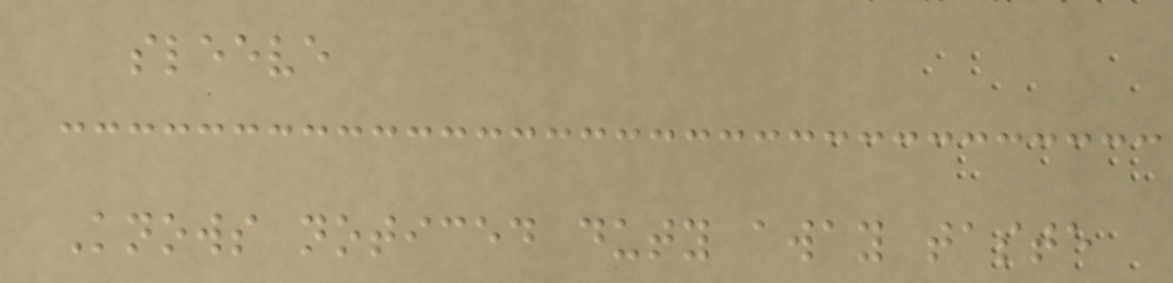sleeve
Knows noticed duty away taste
